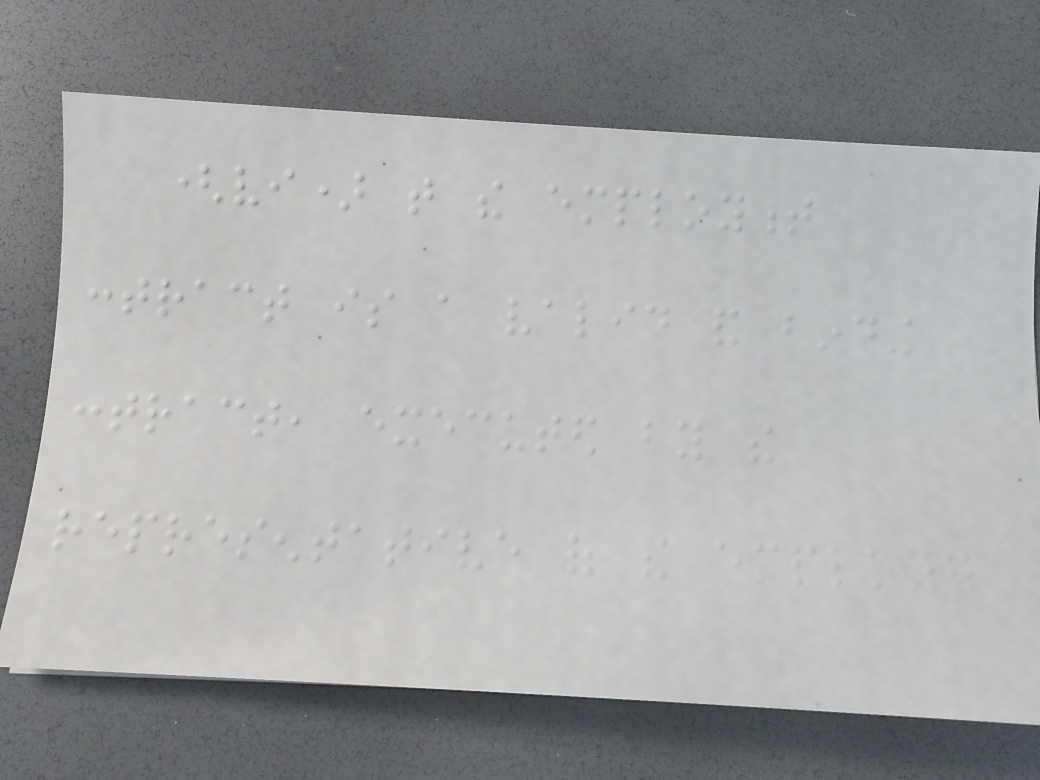(vi) that the employment
contract is a valid and binding
contract, executed by the
representative of the employer
